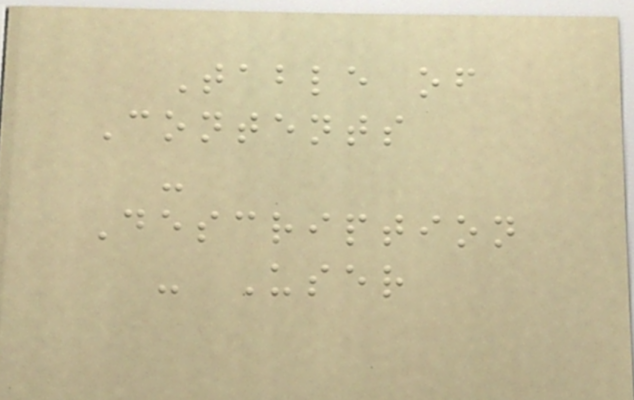Table of
Contents
-
Description
- User
